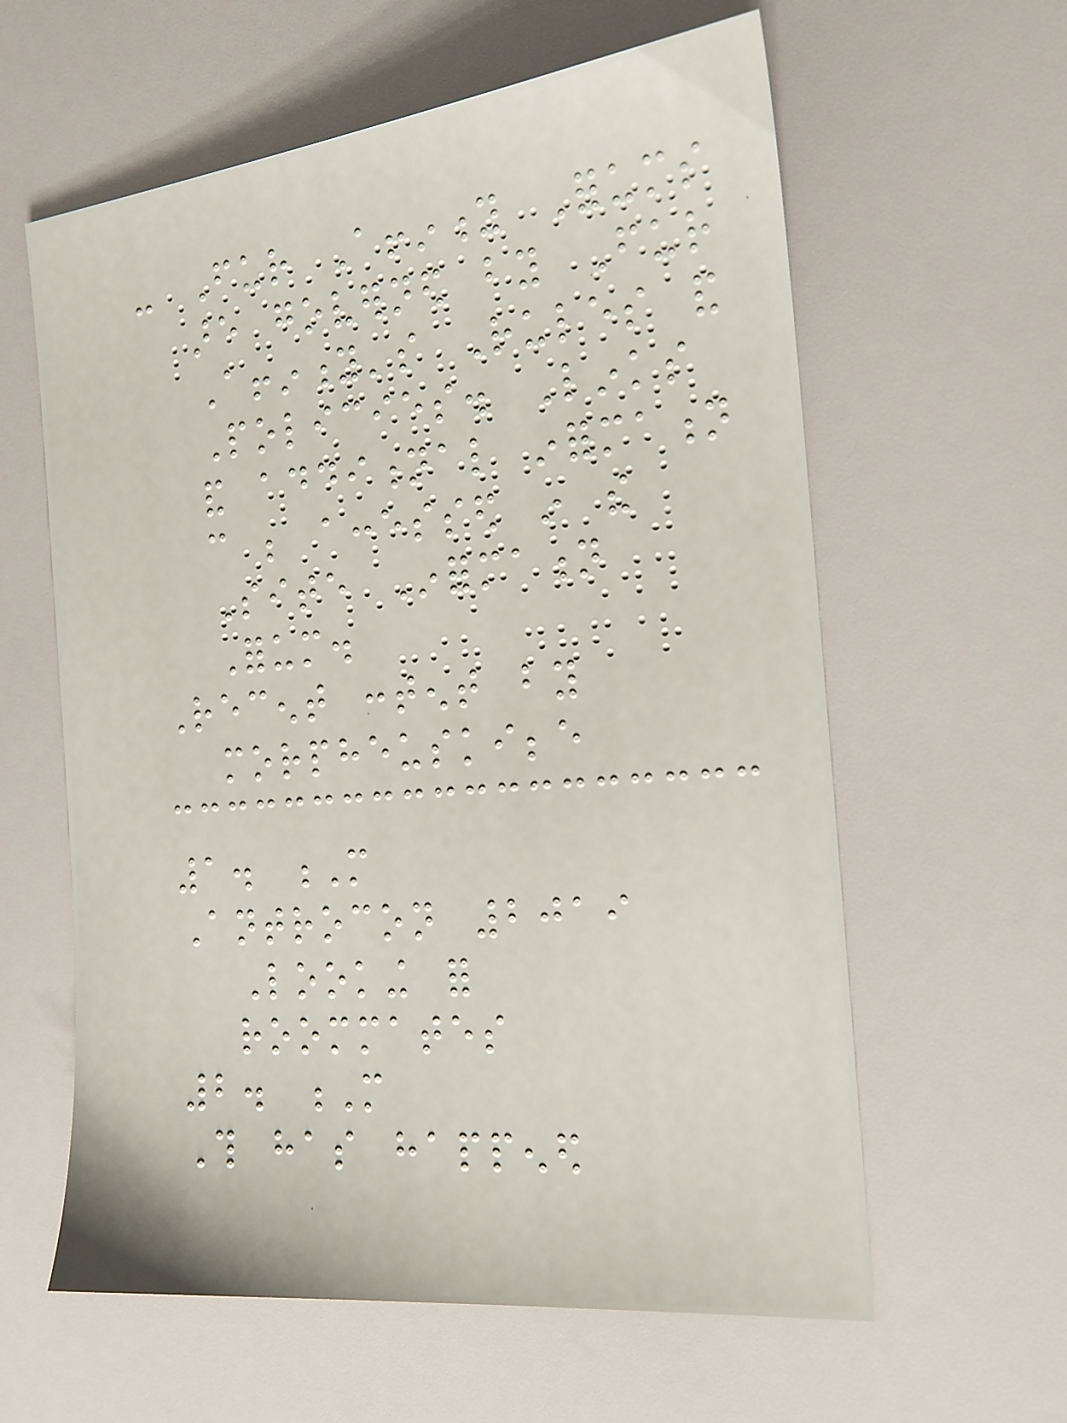- Fur Affinity Forums
are governed by Fur
Affinity's Rules and
Policies. Links
and additional information
can be accessed in the
Site Information
Forum.
Recent content by
morpheuskibbe
1. M
Antrocon 2019
Looking for
roommates
2. M
This has happened
